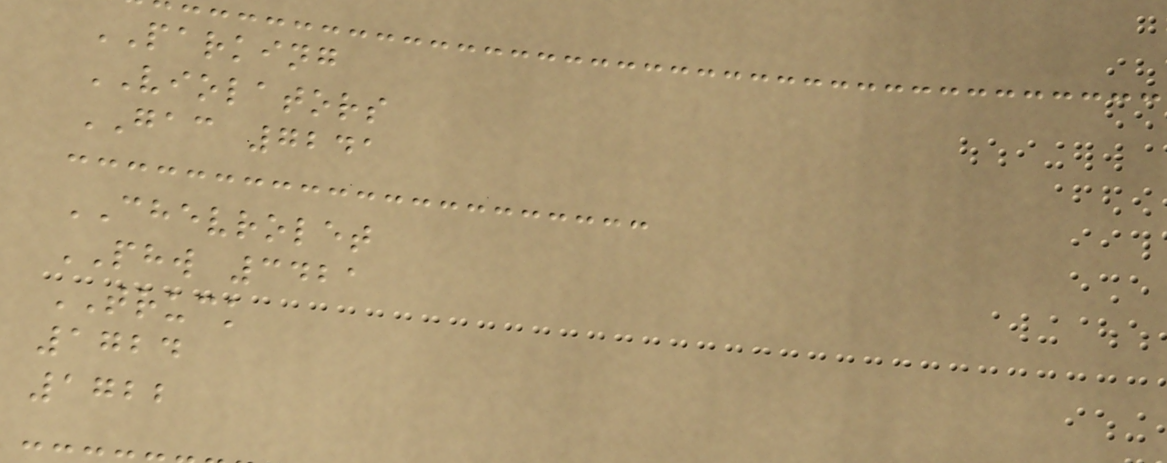PARKING
VIOLATORS
GAC 7241
CHEVROLET
PHW 3421
TRUCK
1724
1722
